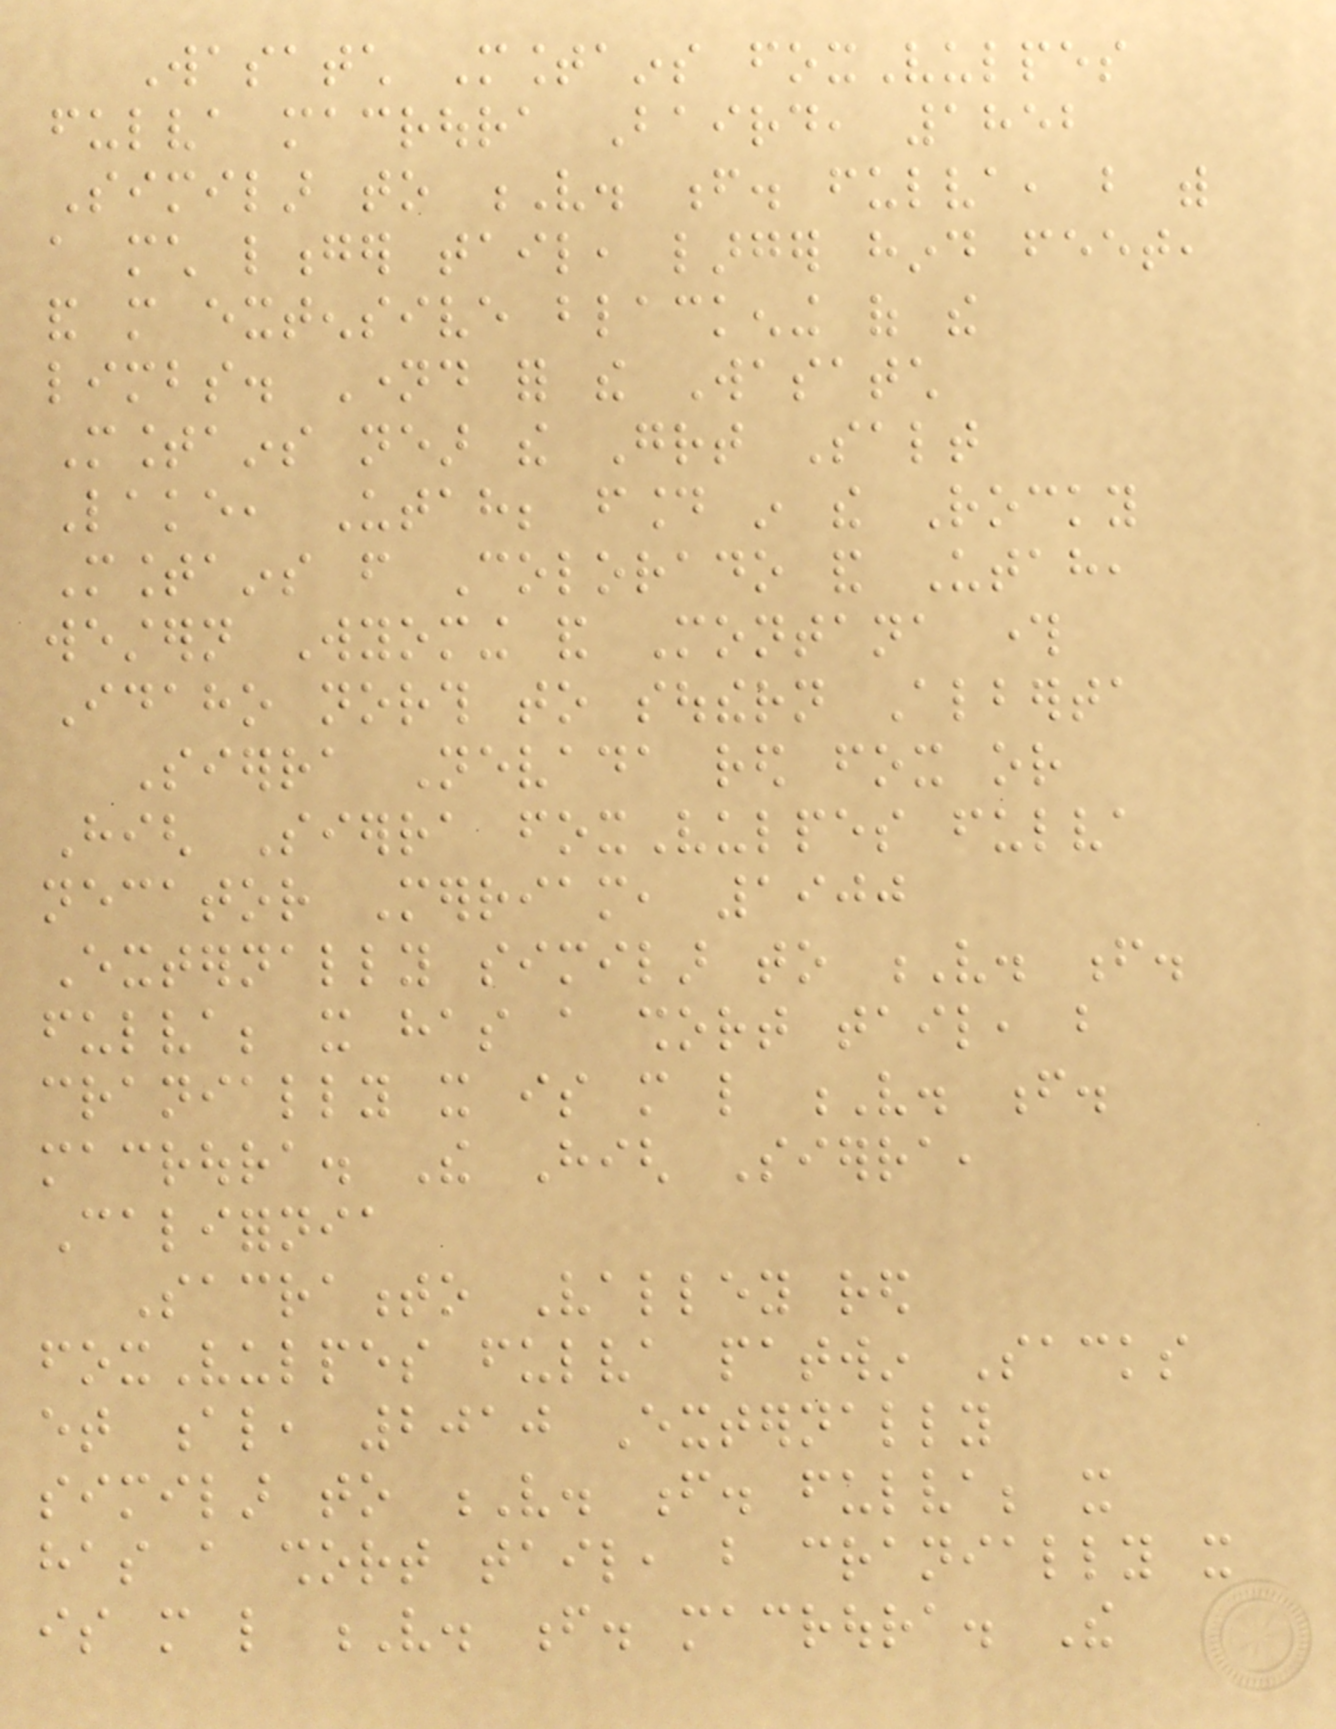Wasatch Mountains foxVulpes
fulva macroura Baird, 1852
Similar to V. f. fulva, but with
a much longer tail, larger hind feet,
and more extensive blackening of the
limbs. Named for the Wasatch
Mountains near the Great Salt
Lake, Utah; found in the Rocky
Mountains from Colorado and Utah,
western Wyoming and Montana through
Idaho north to southern Alberta
Sierra Nevada red fox or
High Sierra foxVulpes fulva
necator Merriam, 1900
Externally similar to V. f.
fulva; it has a short tail, but
cranially it is more like V. f.
macroura. The High Sierra,
California
Sacramento Valley red
foxVulpes fulva patwin Sacks
et al, 2010 Externally
similar to V. f. fulva; it
has a short tail, but cranially it
is more like V. f. macroura. The
